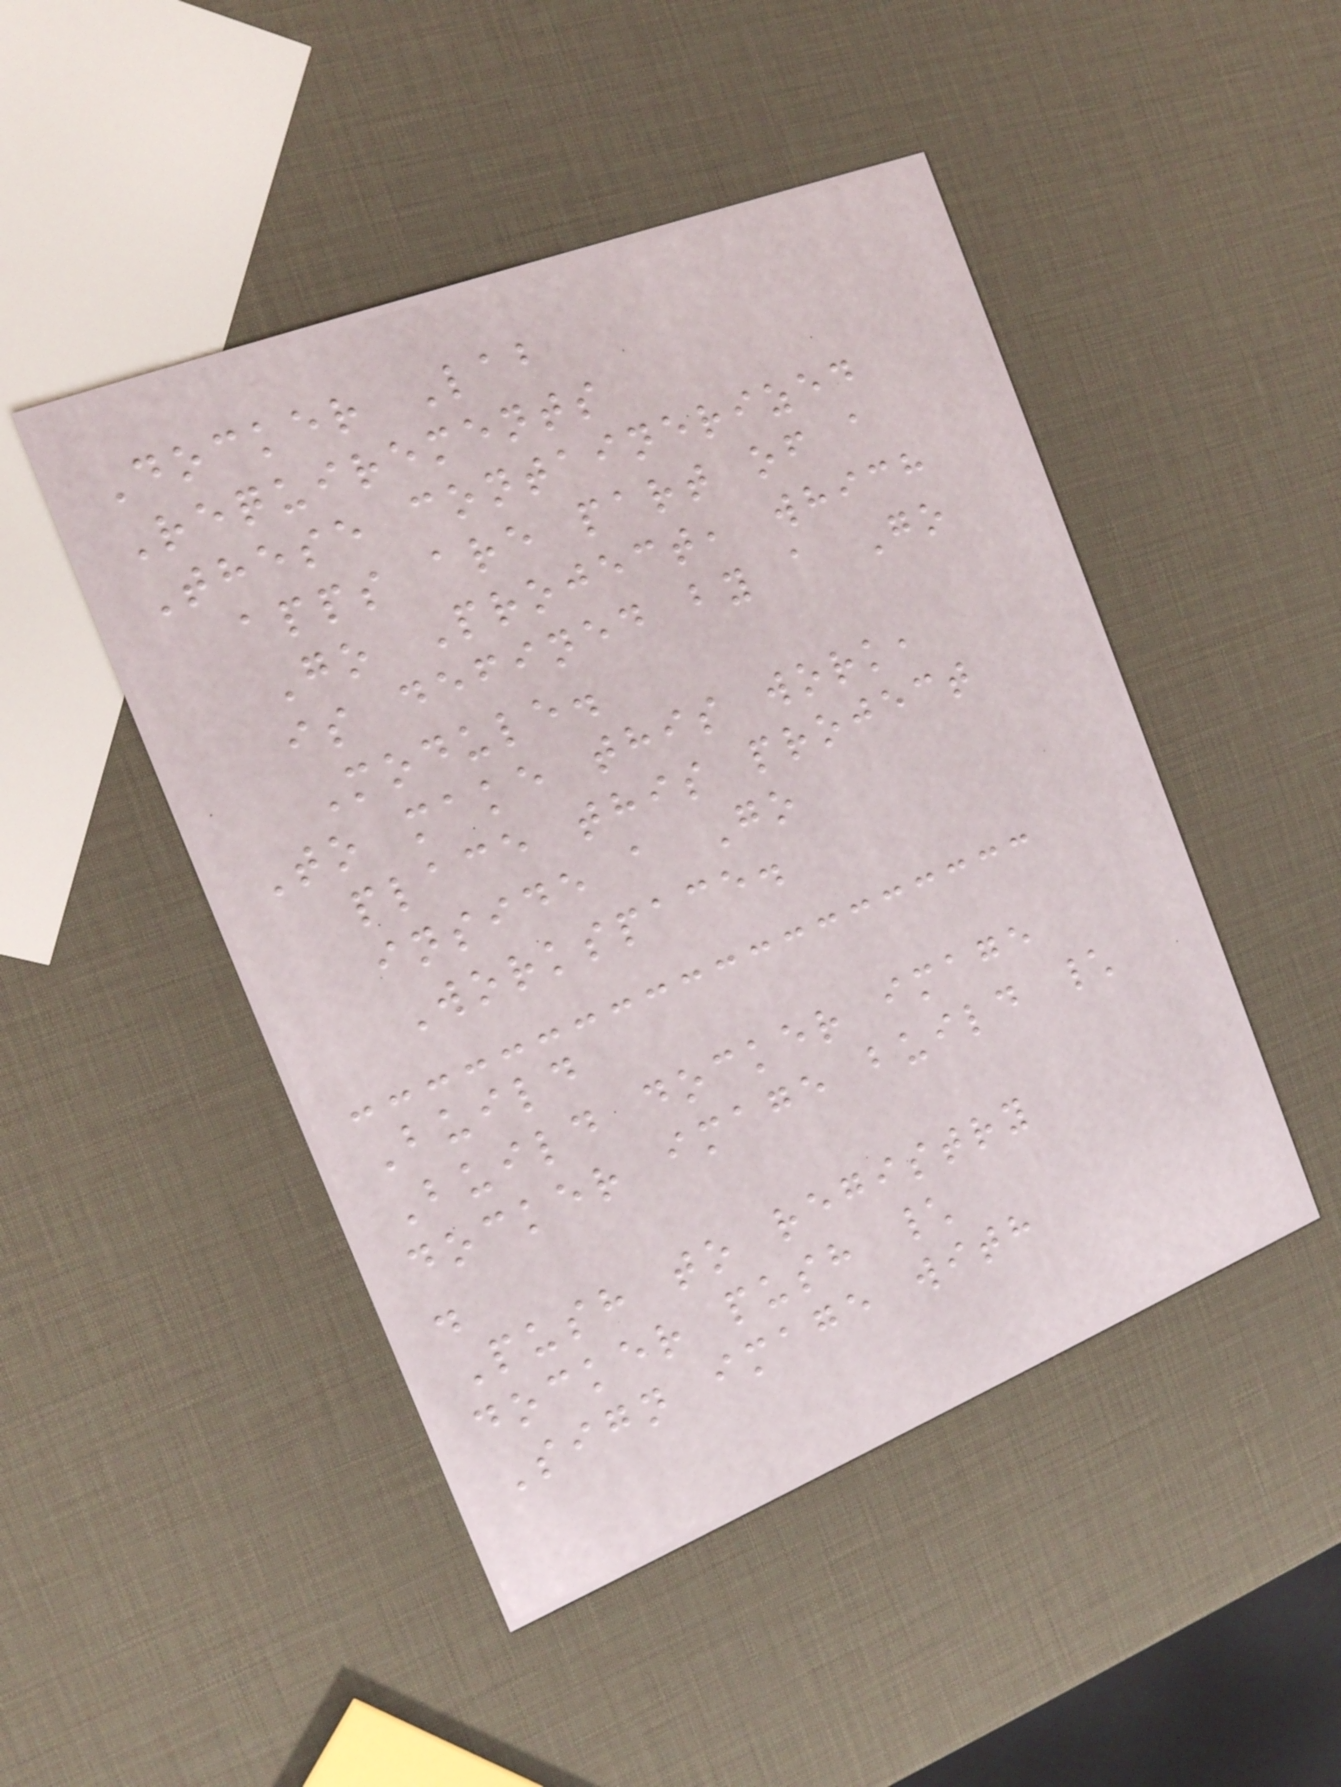Docker Lab
Requirements
These containerized
apps are part of a
Go Project, which
is defined by a Go
Module.
To make this work,
place this project
inside a Go
Workspace.
Build
Build docker image
docker image build \
.
Push to registry
docker push \
Sign image with
